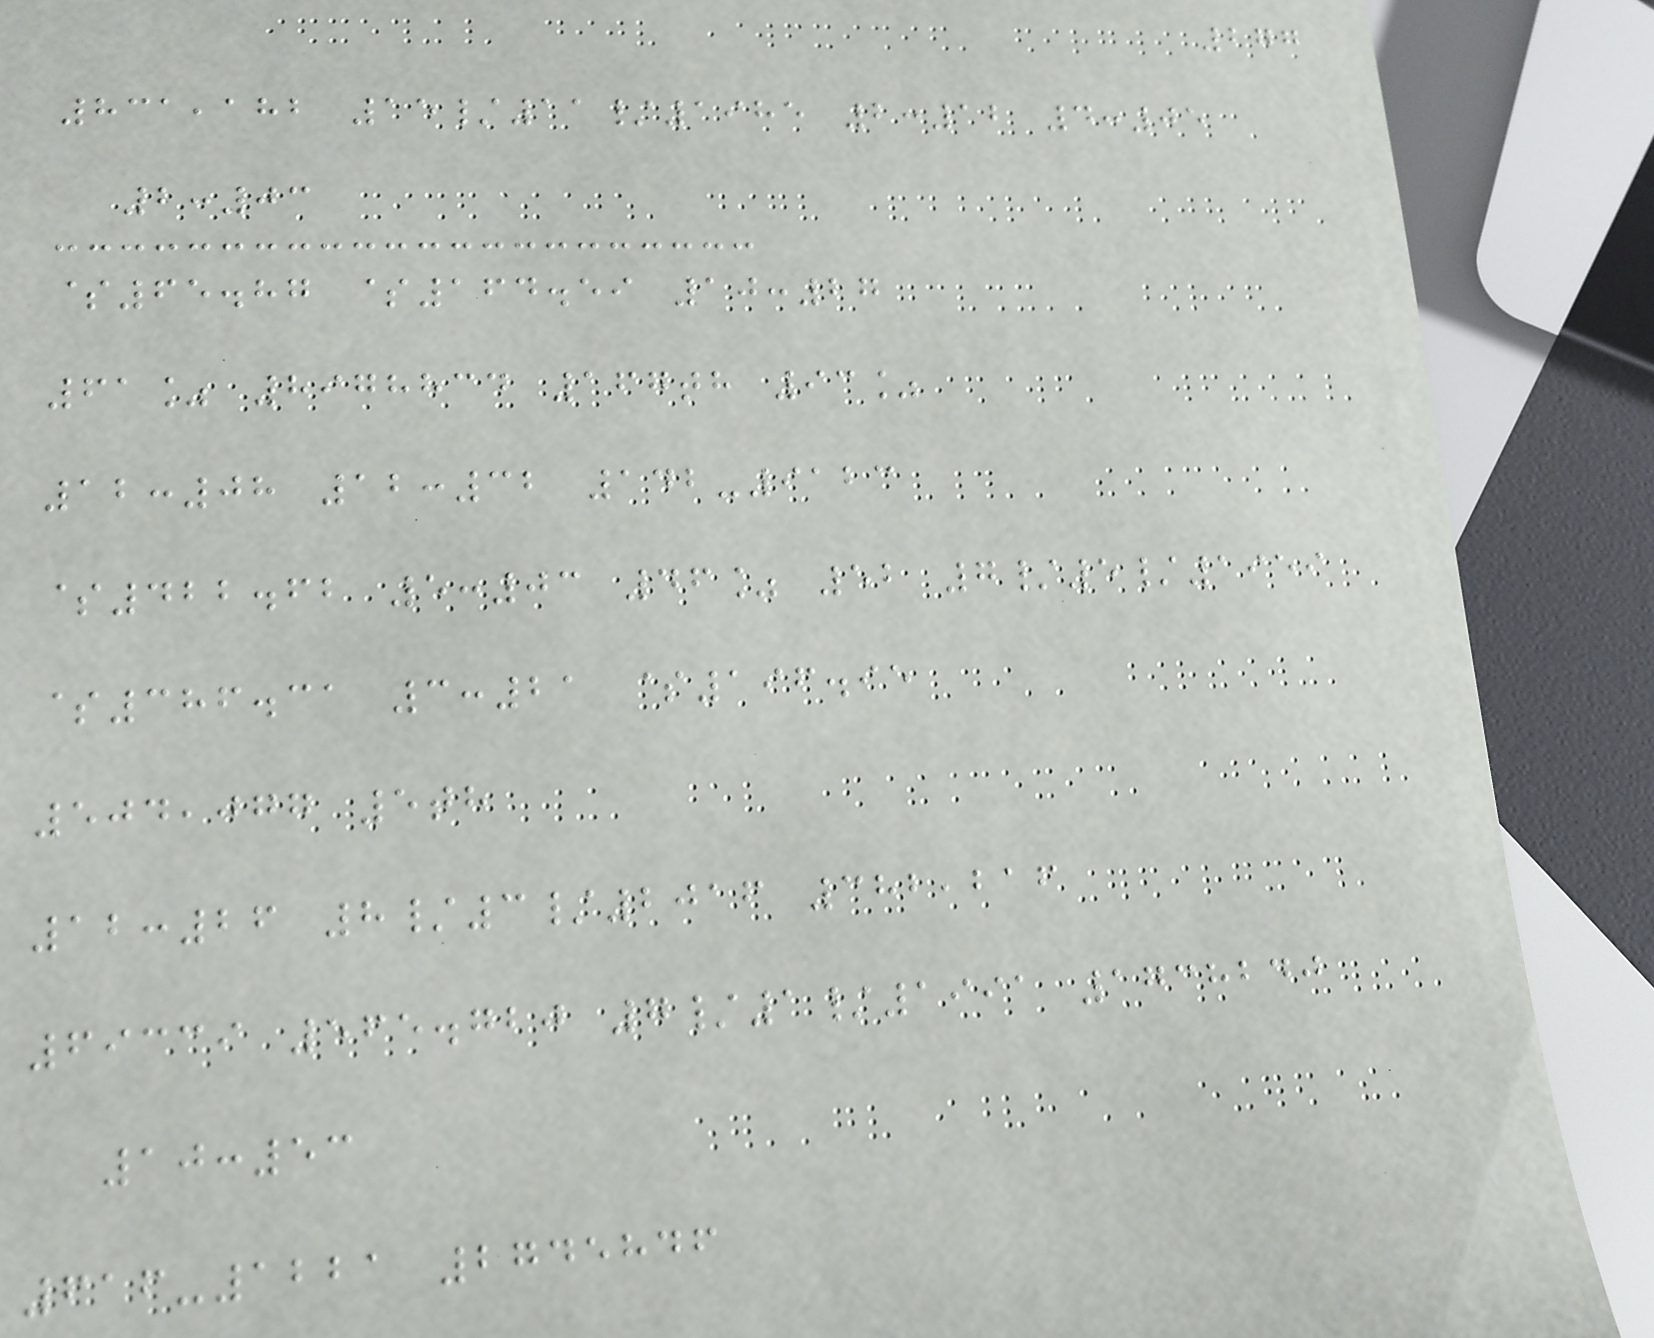277
831,182 15/11/1985 2:12 4:05
2:03
$65.87 $164.59 10:27
61% 8978834 167th 93%
12:08 12:32 142-9123
$422.62 5:03 46% 52 7/5/1959
$386.31 3:21 $196.95
504,077 5th
12:26 8/3/2016 382,216
69339 565.720 7/1/1991 1738240
10:53
616-1221 2745846
